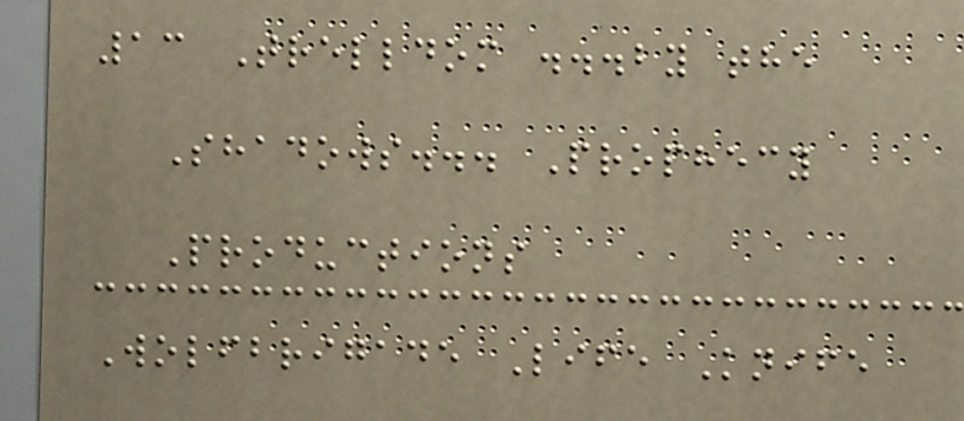13 Trelldom ...by the
Shadows... Prophecy
Productions
Wolfbrigade Life Knife
